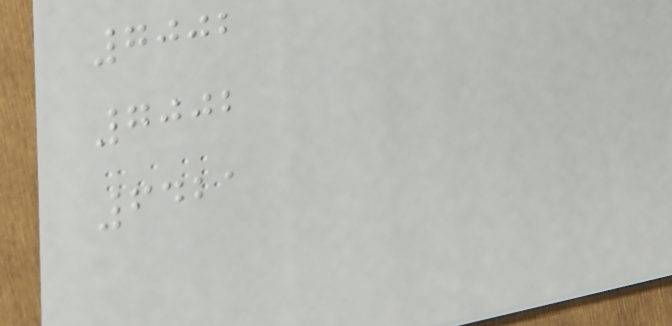7002
7002
6421
